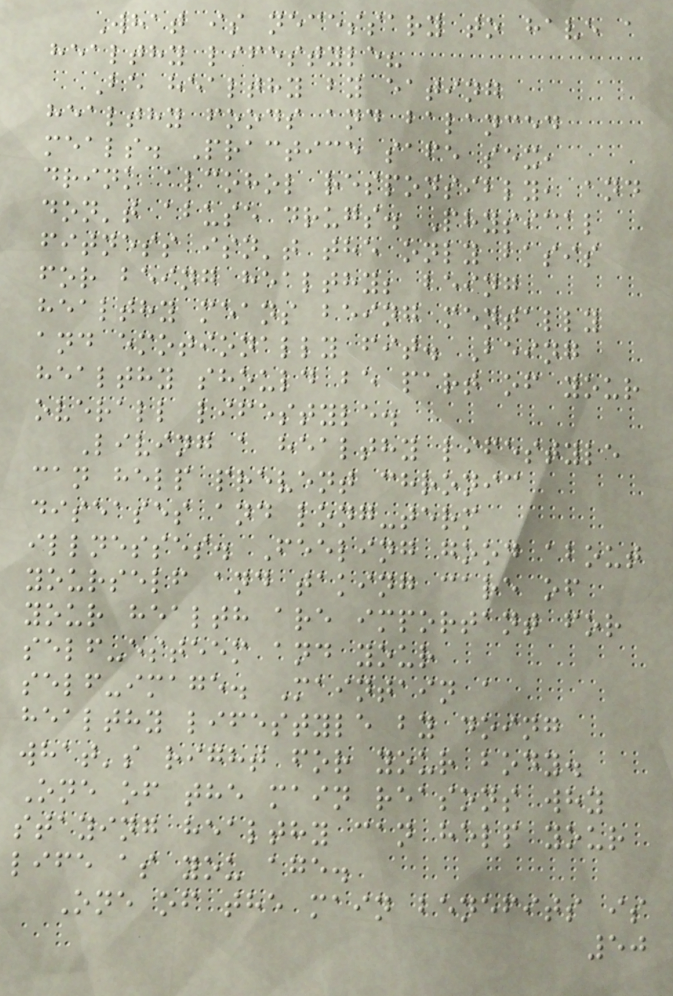What is necessary to have a
healthy lifestyle?
Be healthy by eating
healthy foods and balanced
meals. Practice safe sex,
drink alcohol responsibly, and
don't abuse drugs. Physical
fitness isn't the only basis
for being healthy; being
healthy means being mentally
and emotionally fit. Being
healthy should be part of your
overall lifestyle.
Living a healthy lifestyle
can help prevent chronic
diseases and long-term
illnesses. Feeling good about
yourself and taking care of
your health are important for
self-esteem and your
self-image. Maintain a
healthy lifestyle by doing
what's right for your body.
One of the main reasons why
staying healthy can help your
life as you age.
One of the main benefits is
50
